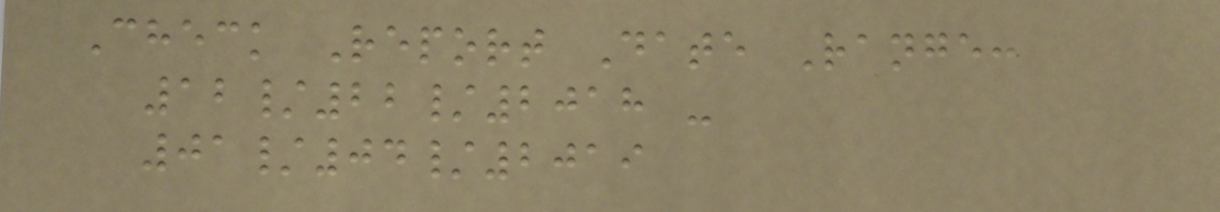Check Report Date Range:
12/22/2018 -
01/04/2019
